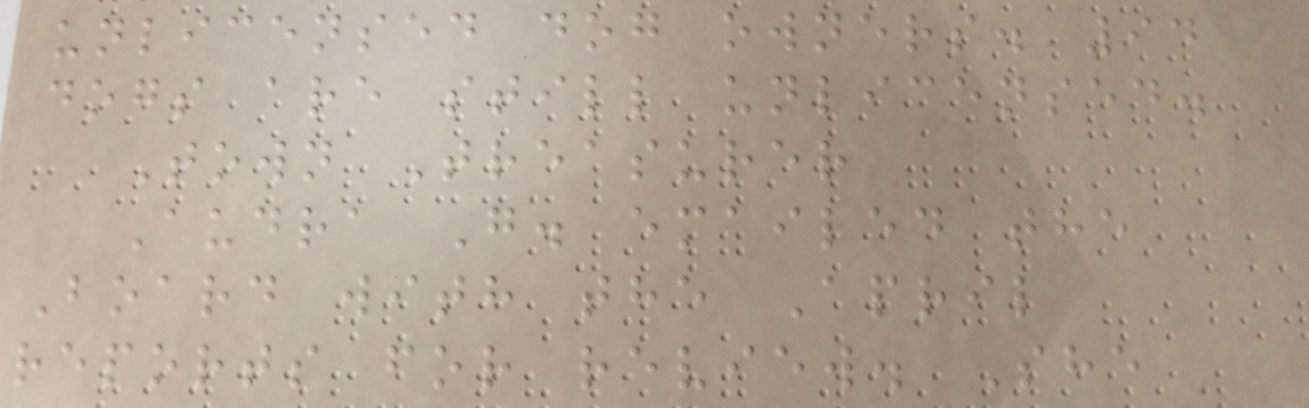unlicensed dog owners. 94
dogs are still unlicensed.
Town Treasurer
Audra G. emailed the
Board with the April
reports for review. She
